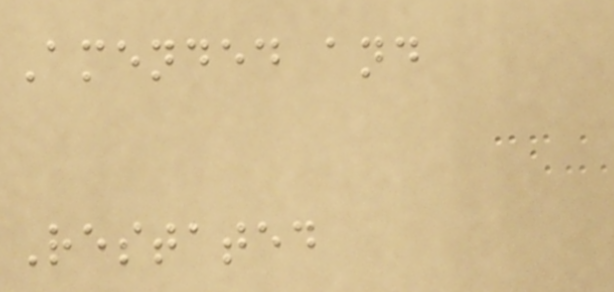Amended and
Restated
